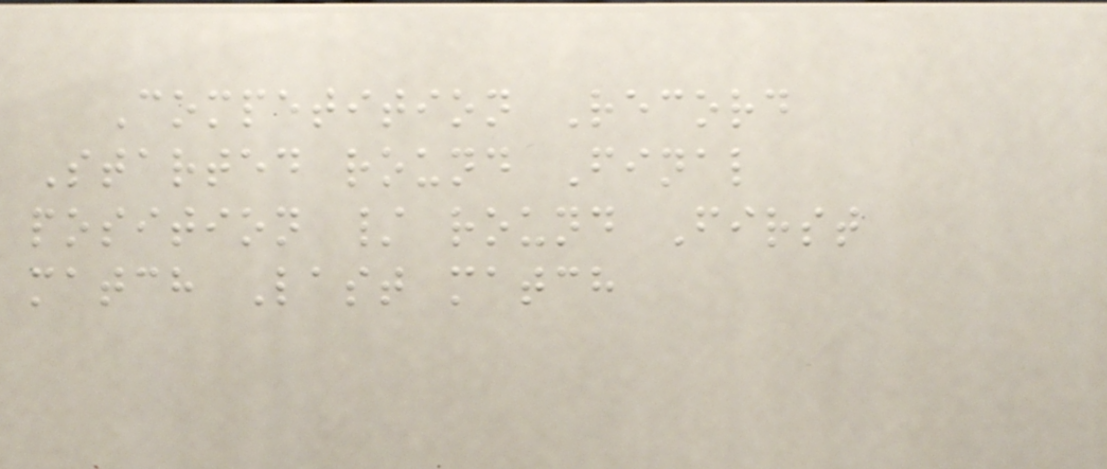Competition Record
Started round Final
position / round First
match Last match
